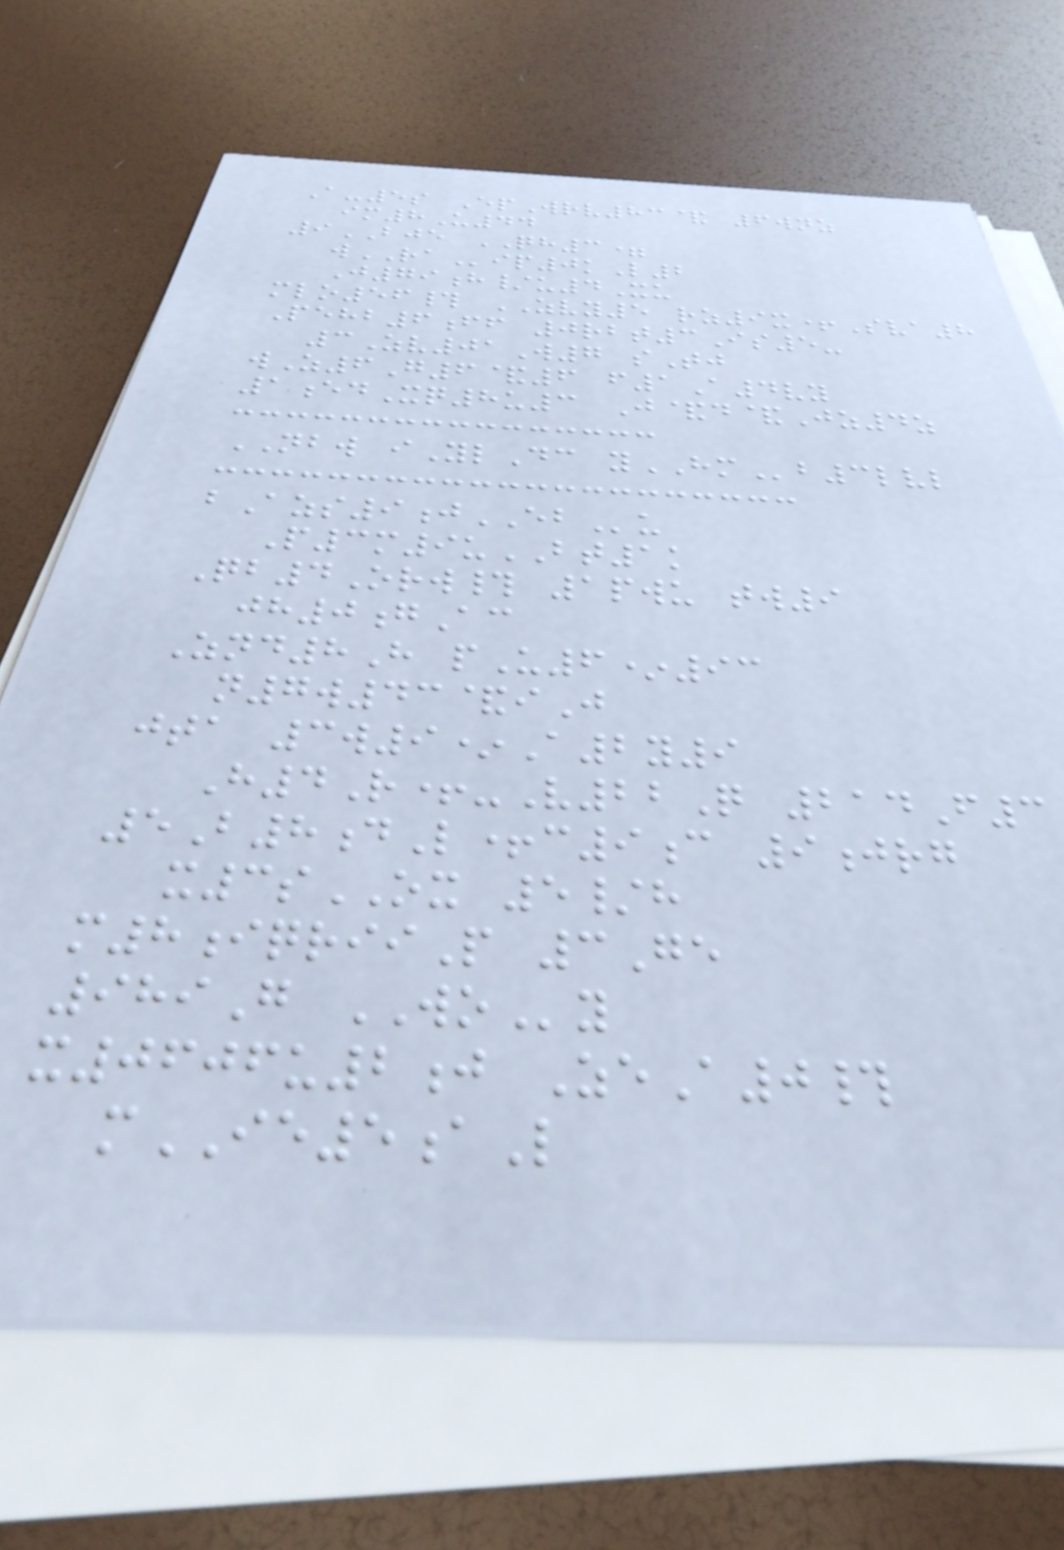A-5s EpWrv83& 6wnz
im8U44
9BJE QH3=
wRAip0kL2
J79h/u4Xu
mlo56# ZVY5 rz9x+Sva8
Pehb6ff 0rbt3Is5-
3Zv01W7 sTj
wZ6G6&6 f1A4vy
1edXq8u3 J&d&Jz4z
NBW iYlDc yHMb3lvl
bAzs9jEBu
P3m9uBT1k
Qb4Orw# 1pwu tw9
jh0gAc
Znd8H pU6*93
n7w43&iJ
jta 3w9*A2y9
H4R+-V22Q 214F3
5B8dL+c9c 9jrg
x3sOX 5/h
m8iqriiP 3Ge
989G WOy
x0606u2j ZeA0#
mIE5aL
